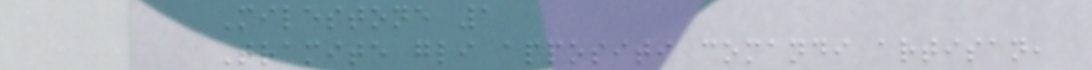Milestone 1
Tramite gli appositi comandi artisan,
